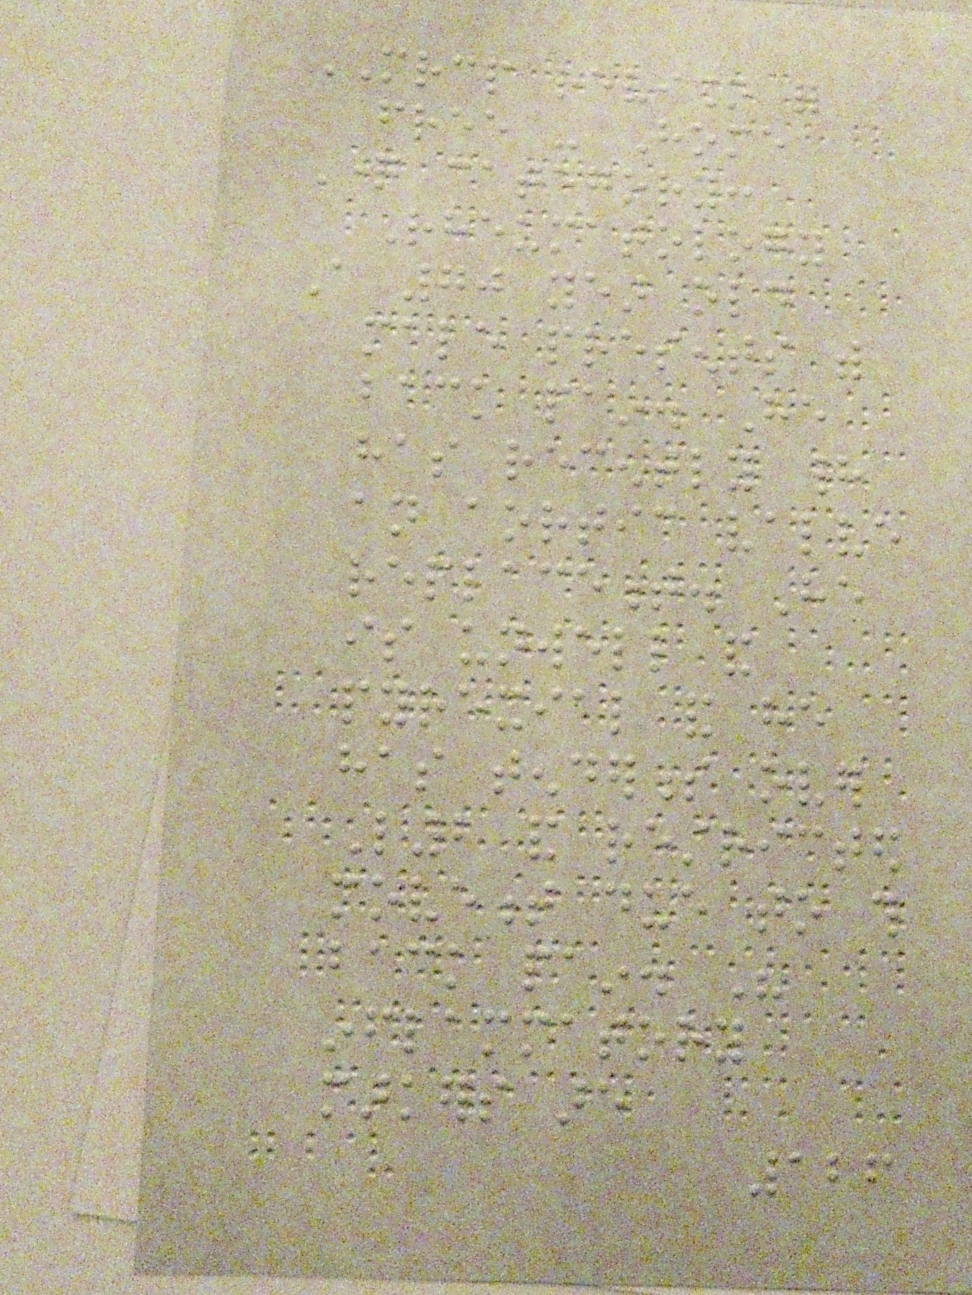MRCP revision for
free - Home
Question category:
Rheumatology
A 70 year old
male presents with
back pain. He
has recently had
an aortic valve
replacement. He
is unwell and
pyrexial and he
has tenderness over
L2 and restricted
movement due to this
back pain. His
inflammatory
markers are
126
